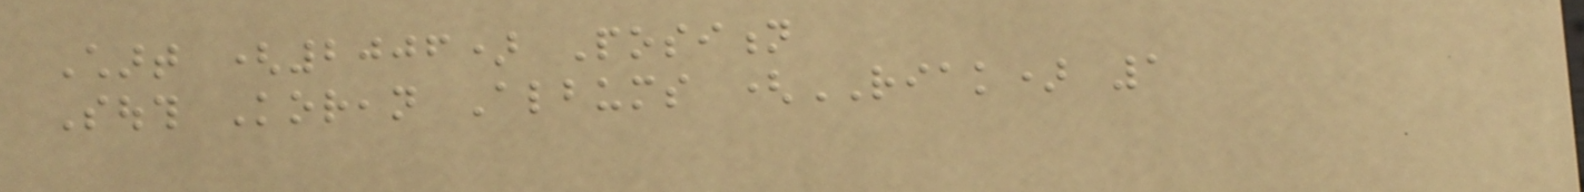Chart (2006) Position
South Korean Albums (RIAK) 1
